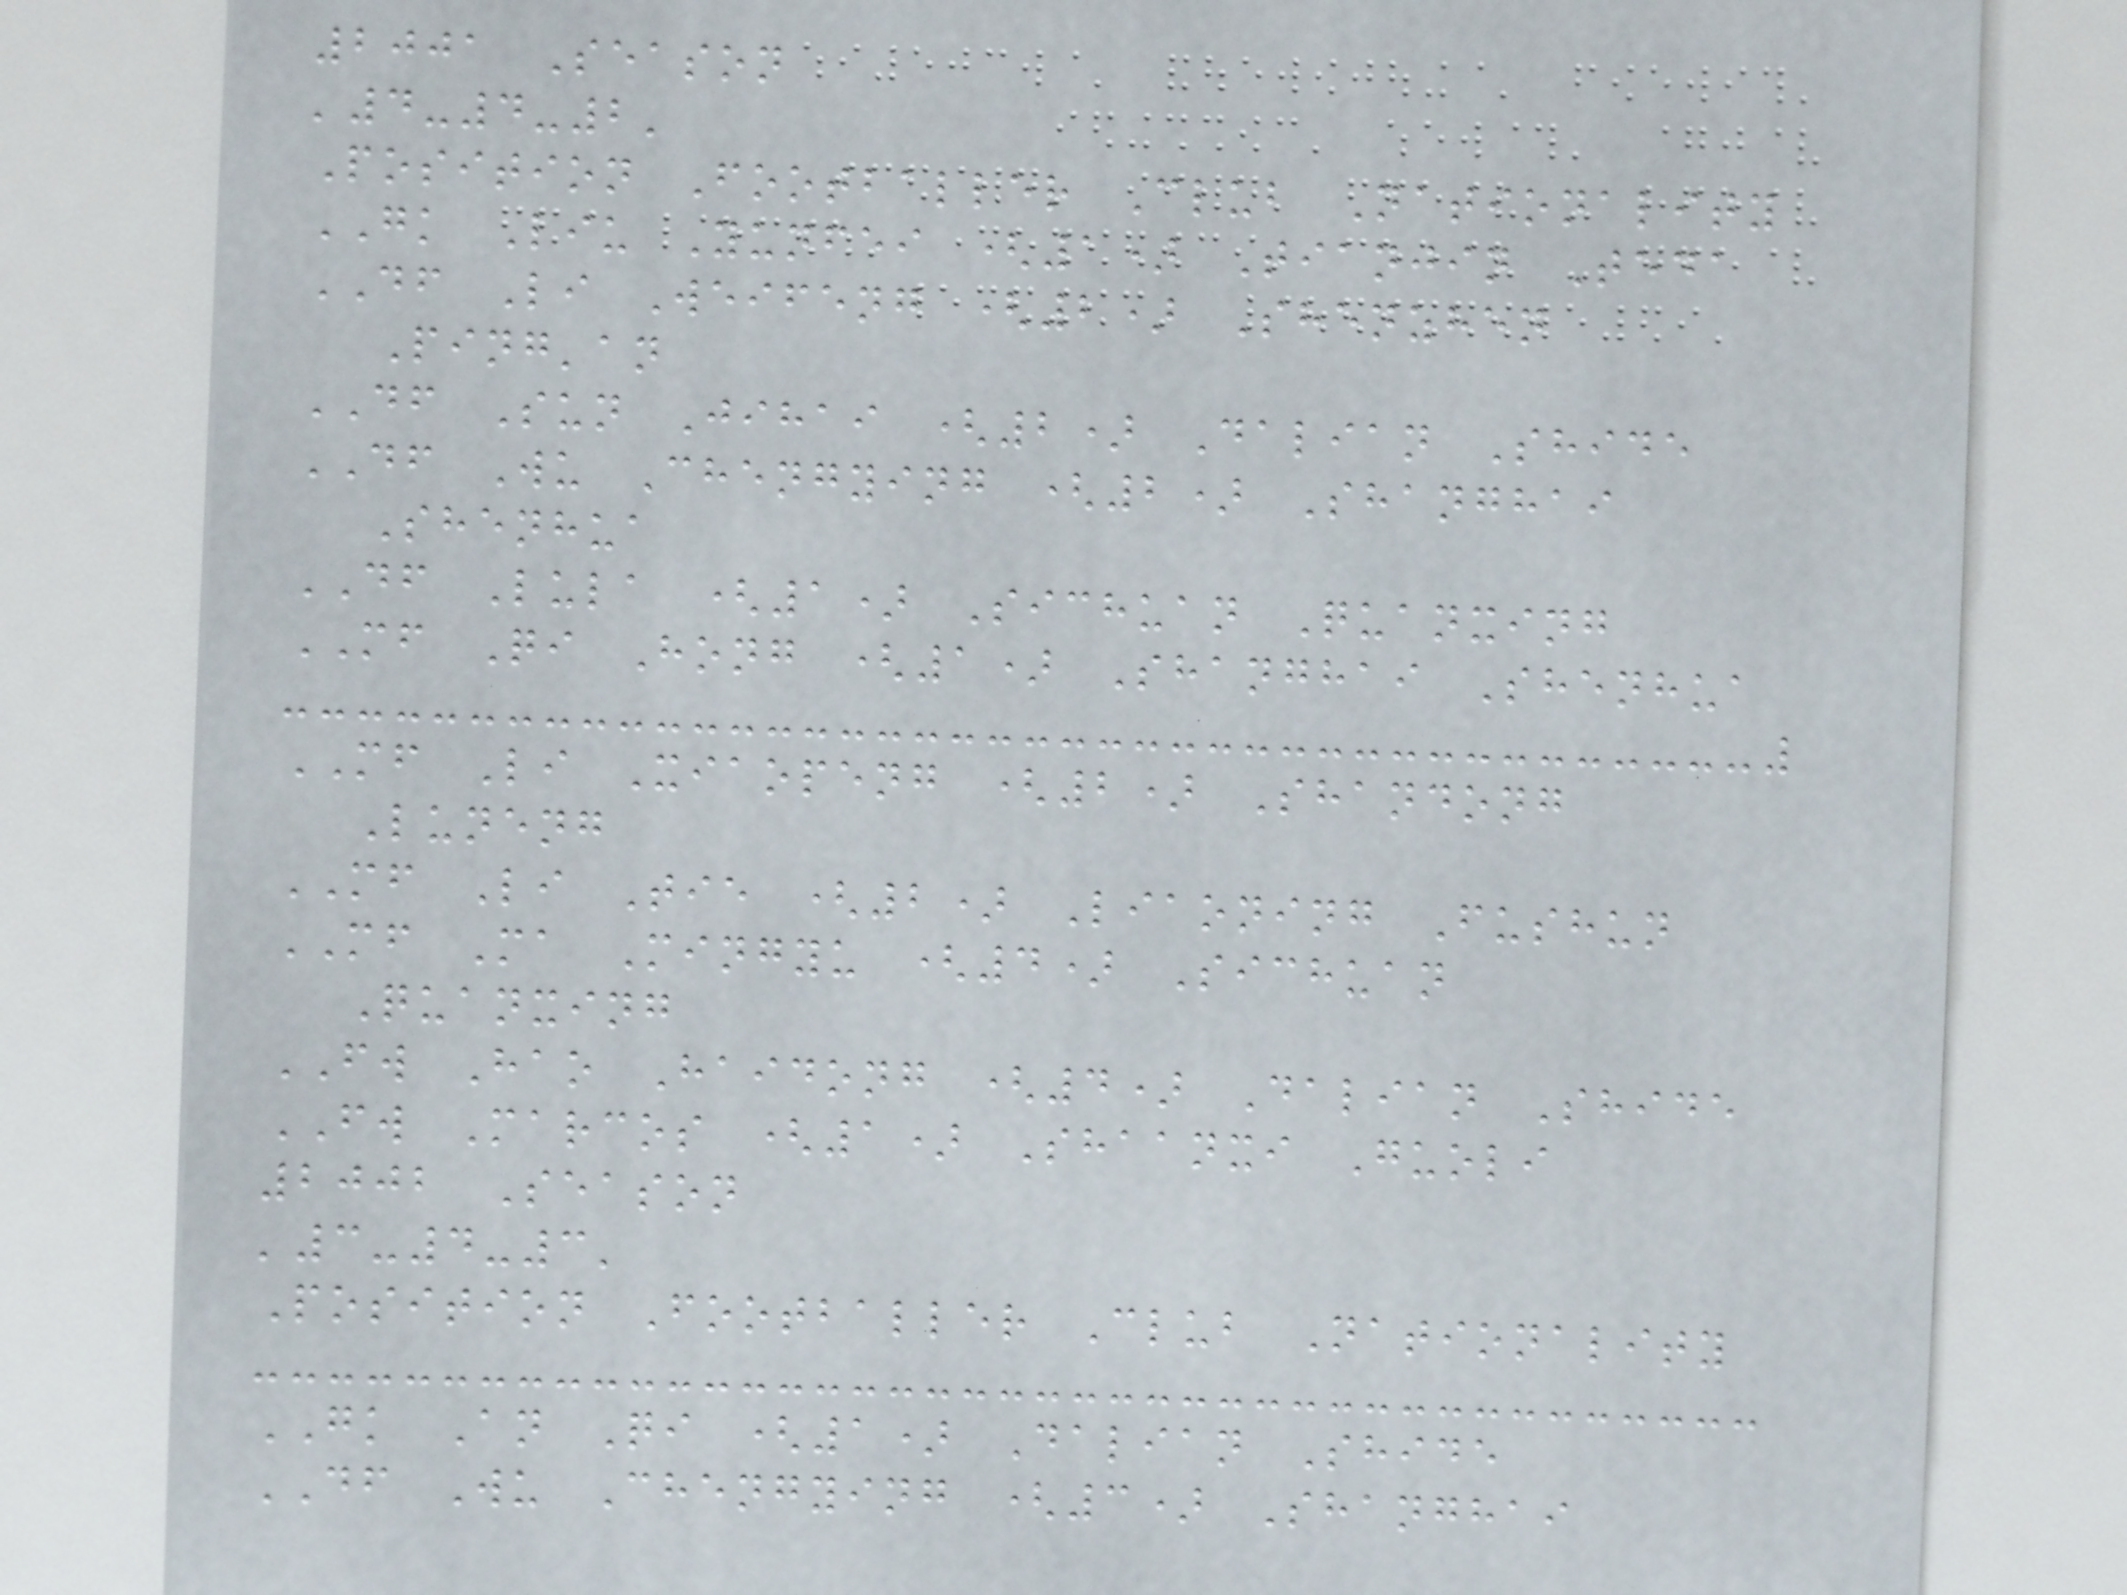2001 Season
'4-4-2'
Position Footballer Club Nationality
GK Liu Yunfei (1) Tianjin Teda
DF Li Weifeng (2) Shenzhen
Ping'an
DF Sun Jihai (2) Dalian Shide
DF Wu Chengying (2) Shanghai
Shenhua
DF Lula (1) Sichuan Quanxing
MF Qi Hong (1) Shanghai Shenhua
MF Li Xiaopeng (2) Shandong
Luneng
MF Li Tie (2) Liaoning Fushun
MF Ma Mingyu (4) Sichuan
Quanxing
FW Hao Haidong (4) Dalian Shide
FW Marcos (1) Shaanxi Guoli
2002 Season
'3-4-3'
Position Footballer Club Nationality
GK An Qi (1) Dalian Shide
DF Wu Chengying (3) Shanghai
